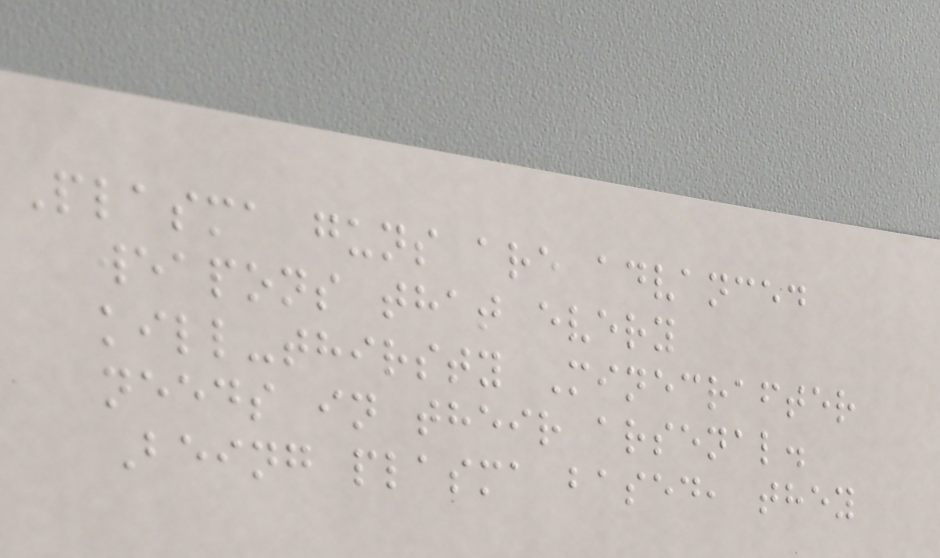Plasma guns are advanced
weapons that every
kill-thirsty Minecrafter
needs in their arsenal.
Being plasma based, they
